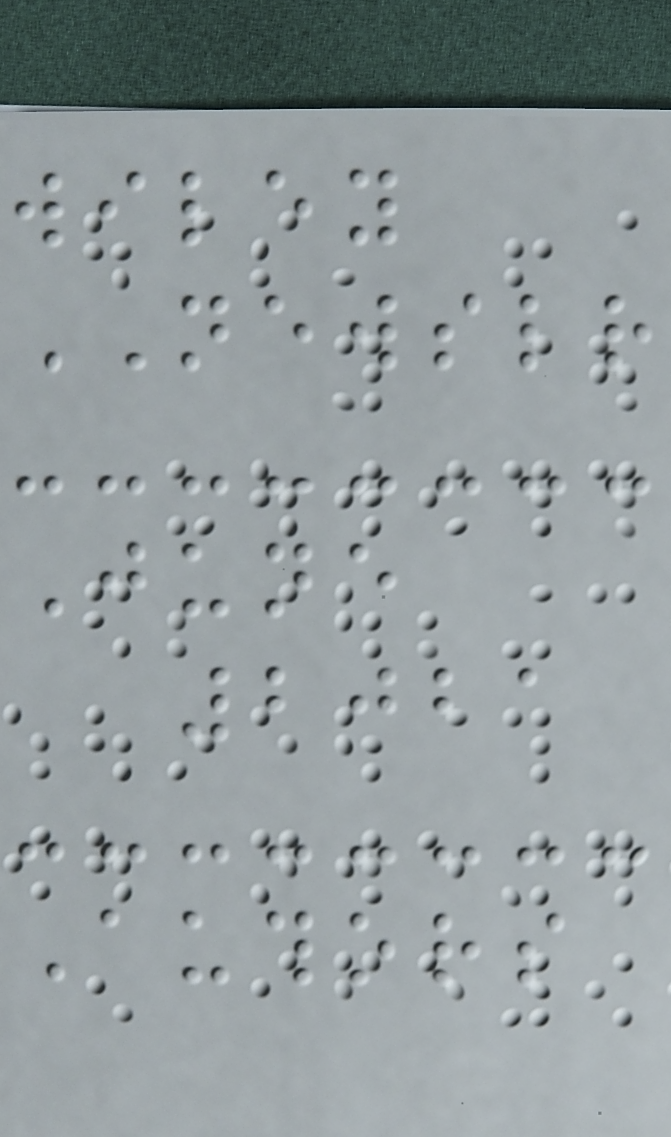wiley
NEWSLETTER
June
2021
Authors
